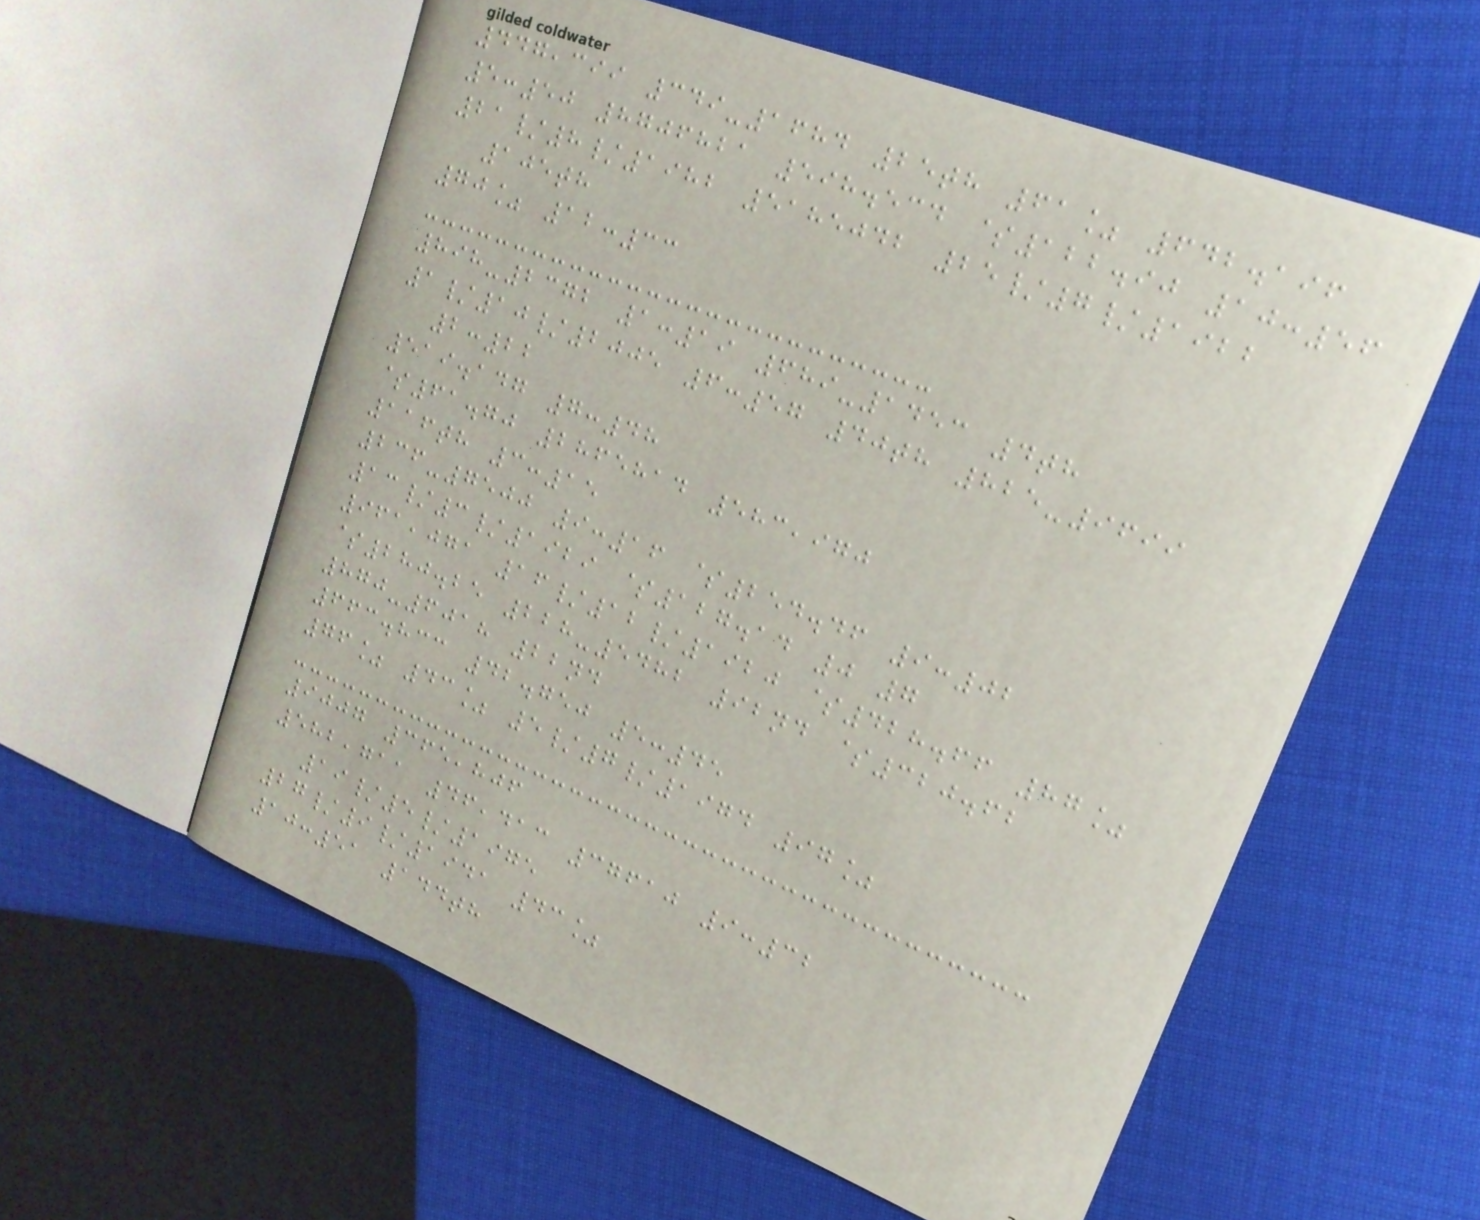447,399 349-1684 25th 61% 642.196
5:50 8706821 598.534 $122.90 10:56
21/8/1982 5185042 25/7/1922
105th
70% 12:33
898-2372 1:19 689-1453 4th
1/10/2005 6:57 40th 825-9699
2:22
519.147 7:48
$61.70 2865814 583,970
116th 3:15
236-7500 9:16 $254.46 9:02
13/3/1929 $127.14 0 7
961,071 16/12/1920 $428.66 87%
$280.25 228-5482 92nd $320.62
870-6018 22nd
663.833 42.750 5:45
76% 43% 5/7/1974 97%
9007 365,806
582,711 46,413 37610 9:32
19/5/1975
27/9/1941 43%
10:51 144th
